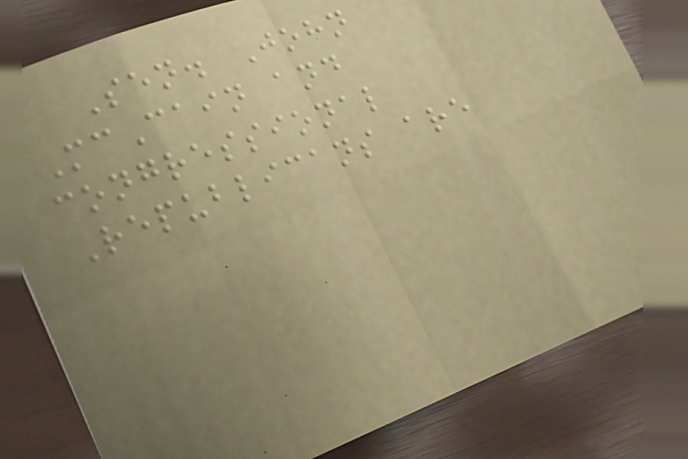Sen. John
McCain and
congressional
Republicans are
